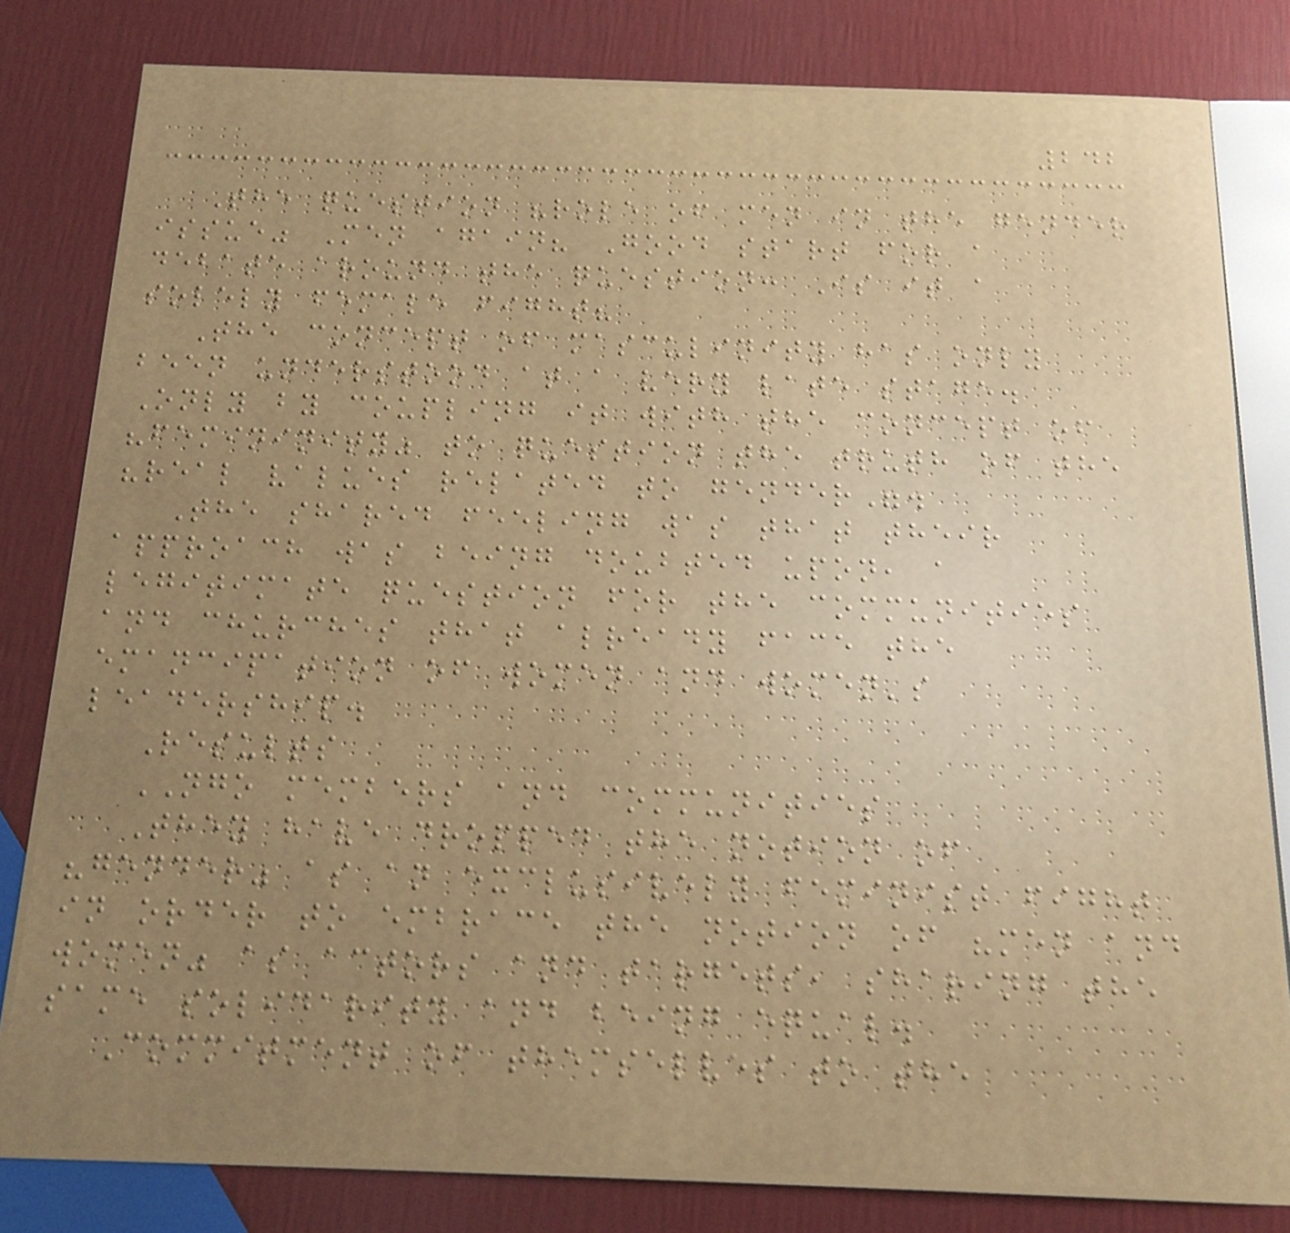242
The question "role of men in the gender
issue" Men again? Good start for a
debate around the question: Is it a
solely female fight?
The concept of masculinity has only
been understood at a very late stage.
Only by coupling it with the concept of
"femininity" to question the truth of the
"real values related to gender".
The shared feeling was that their
approach was being doubted upon, a
legitimate question for the communities
and churches that already face the
emancipation of women and women's
leadership.
Results
NGO members and communities
They have dropped the notion of
"gender" as an exclusively feminist fight
in order to embrace the notion of "men and
women" as actors and targets, sharing the
same solidarity and being equal.
Commitment of themselves to the
